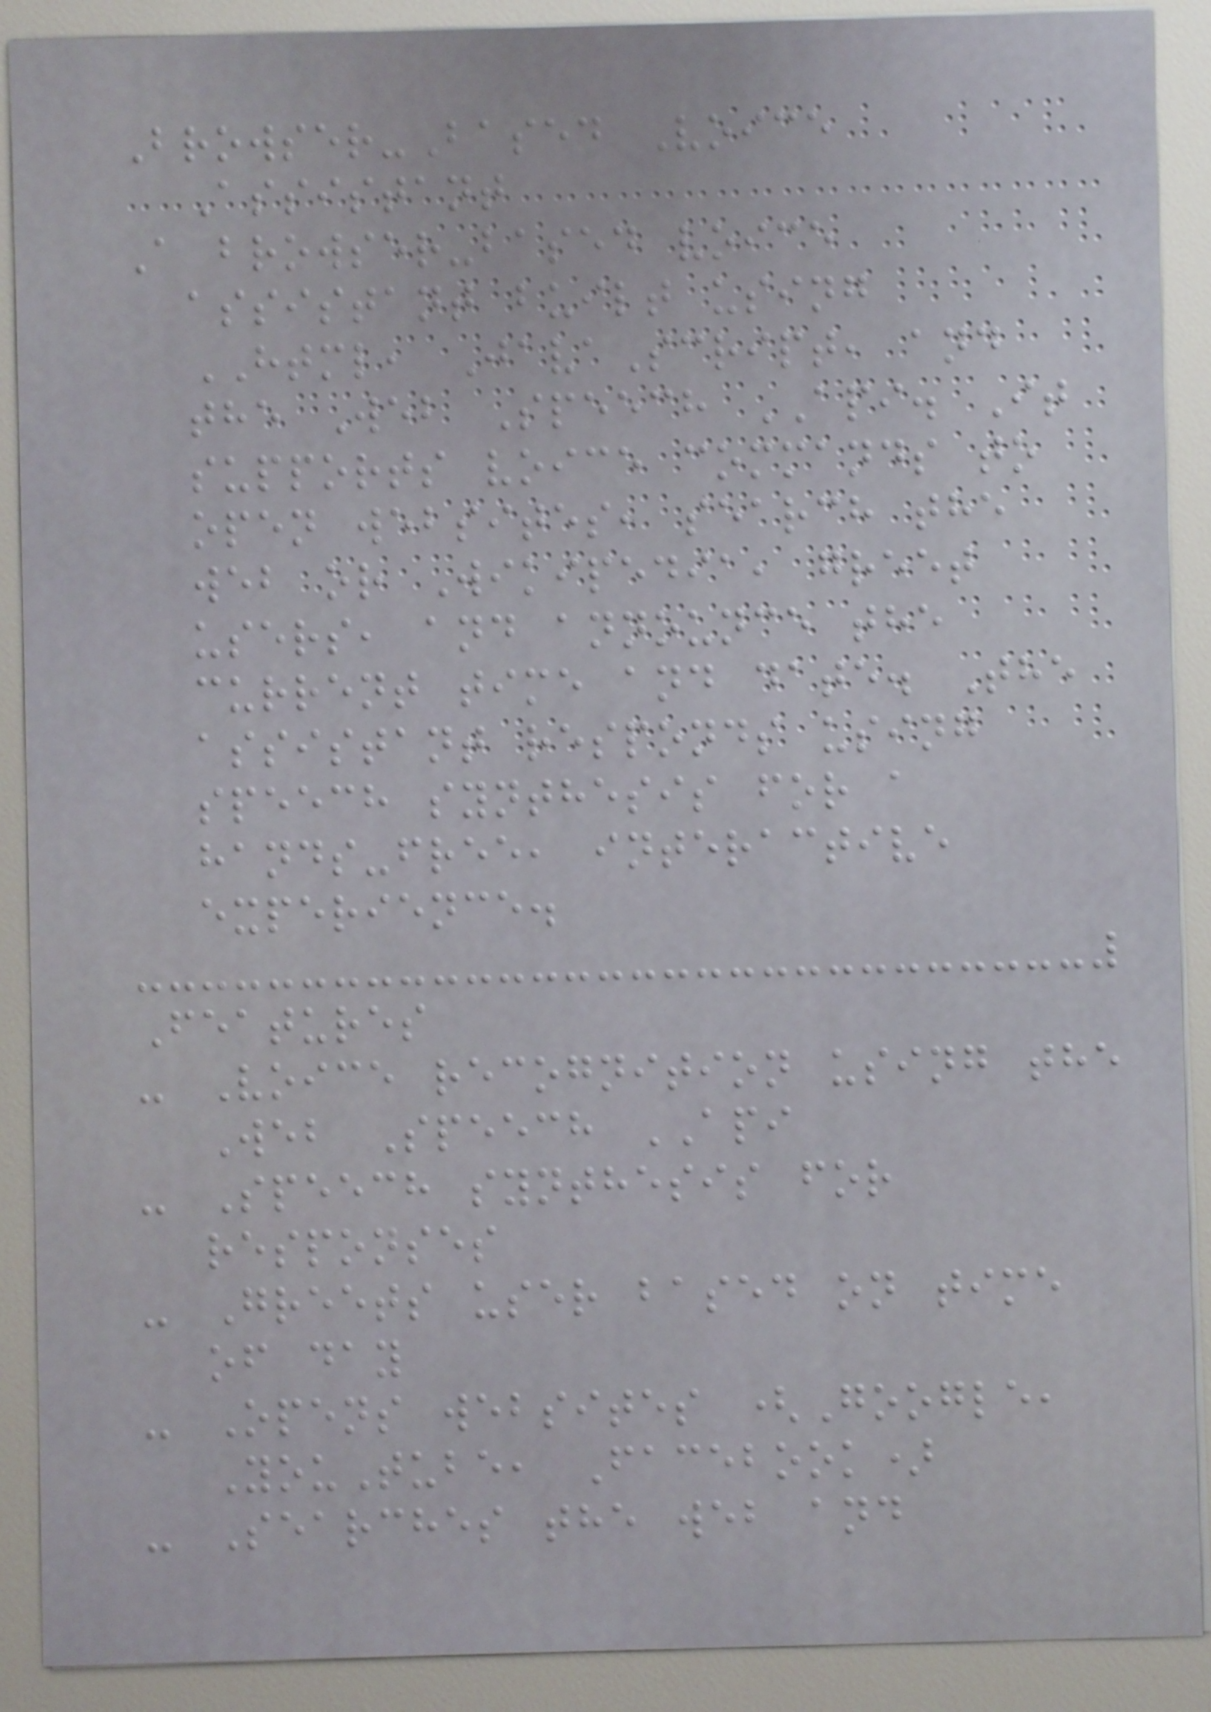Browser-Based Voice
Assistant
A browser-based voice
assistant built using
HTML, JavaScript, and
the Web Speech API. It
supports voice commands to
open websites, search the
web or Wikipedia, greet
users, and announce the
current time and date. The
assistant responds using
speech synthesis for a
hands-free, interactive
experience.
Features
- Voice recognition using the
Web Speech API
- Speech synthesis for
responses
- Greets user based on time
of day
- Opens websites (Google,
YouTube, Facebook)
- Searches the web and
